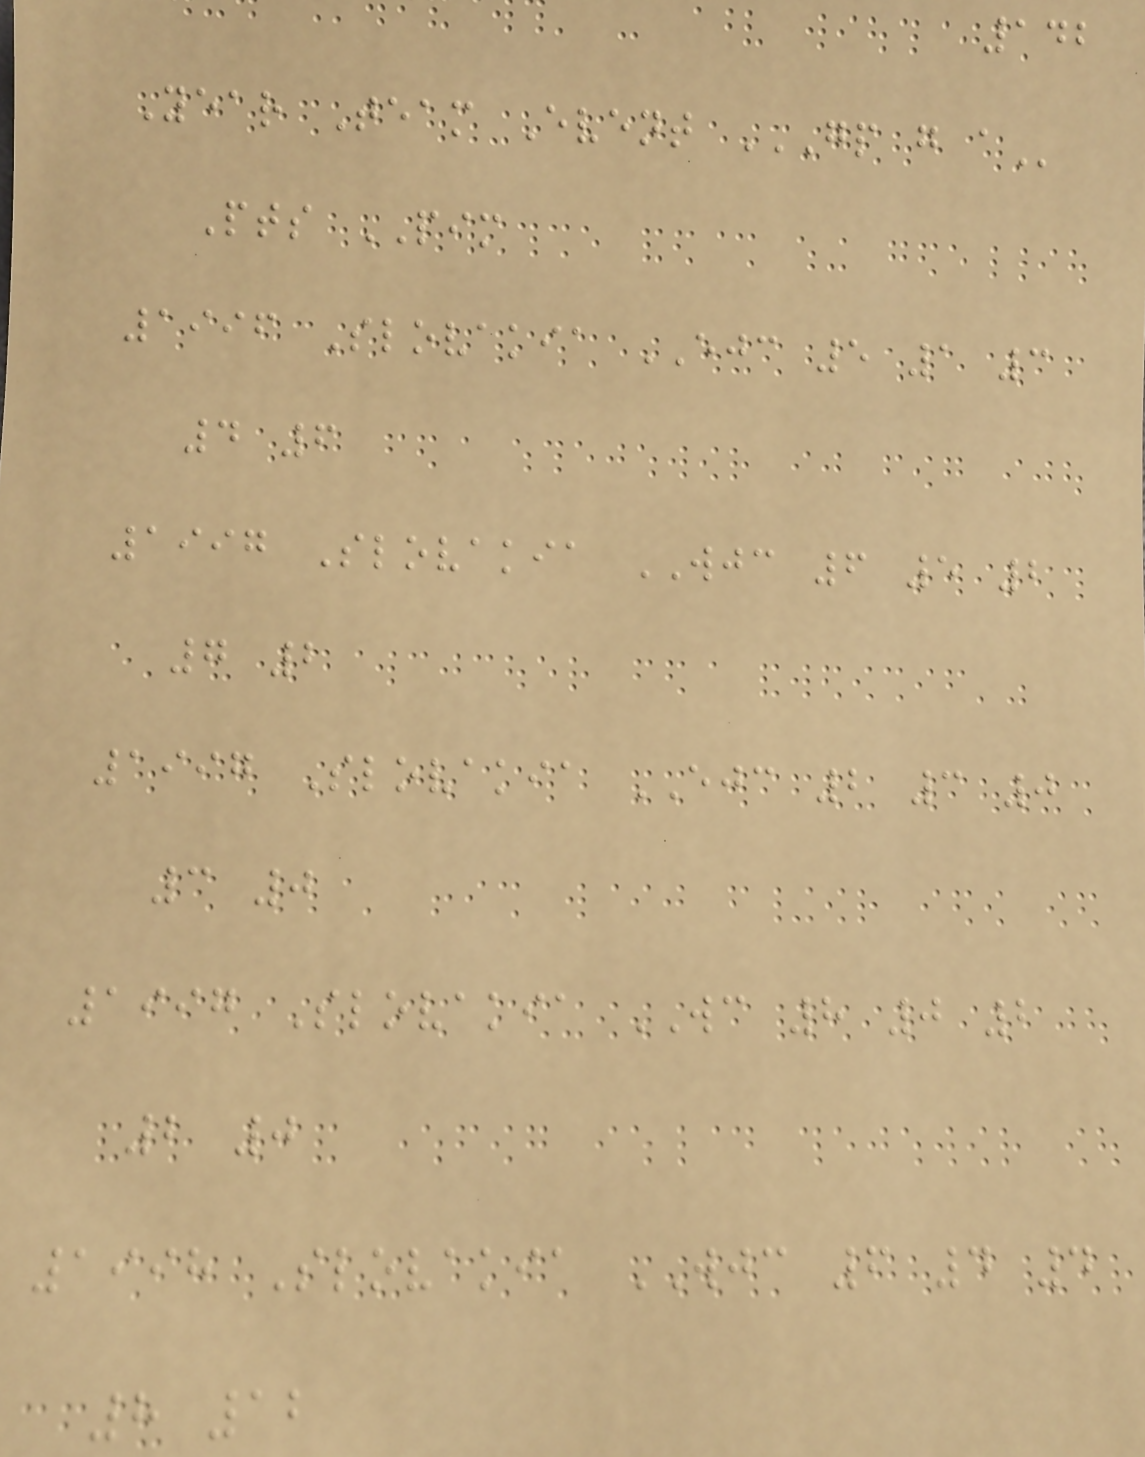142
Year Team Event GP G A
Pts PIM
1996 Slovakia EJC 5 1 3
4 6
1997 Slovakia WJC 6 5 2
7 2
1997 Slovakia EJC 2 3 0
3 0
1997 Slovakia WC 8 0 2
2 0
1998 Slovakia WJC 6 4 4
8 12
